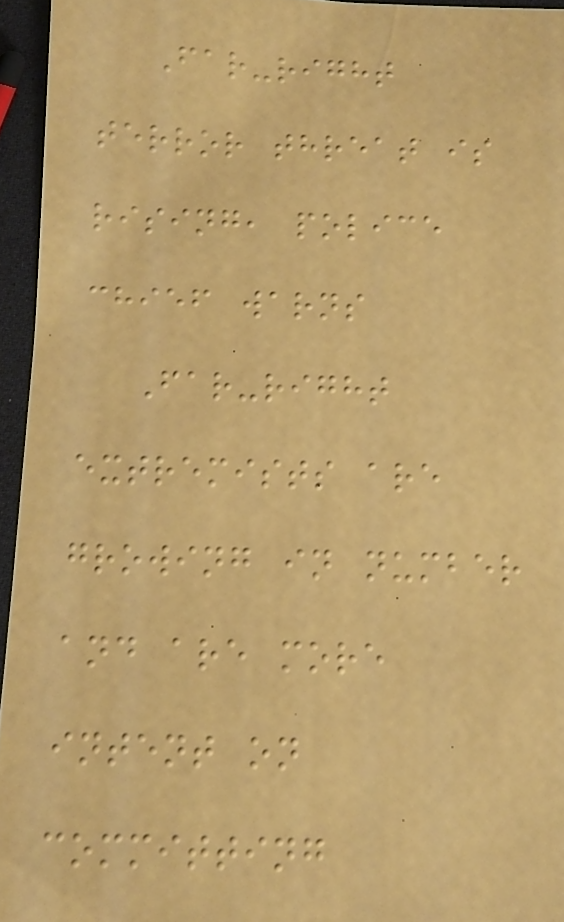Far-right
terror threat is
rising, police
chief warns
Far-right
extremists are
growing in number
and are more
intent on
committing
